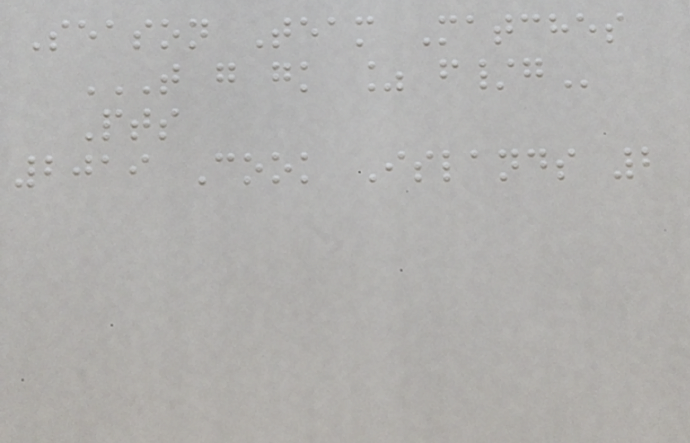Season Team Matches
T G GK % F/G
Pts
2019 Cook Islands 2
